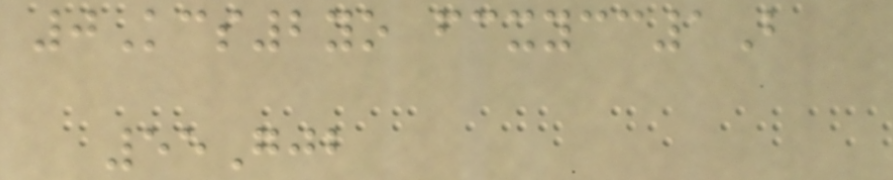0Kcs2yo fcxycc1B
55Gjb
